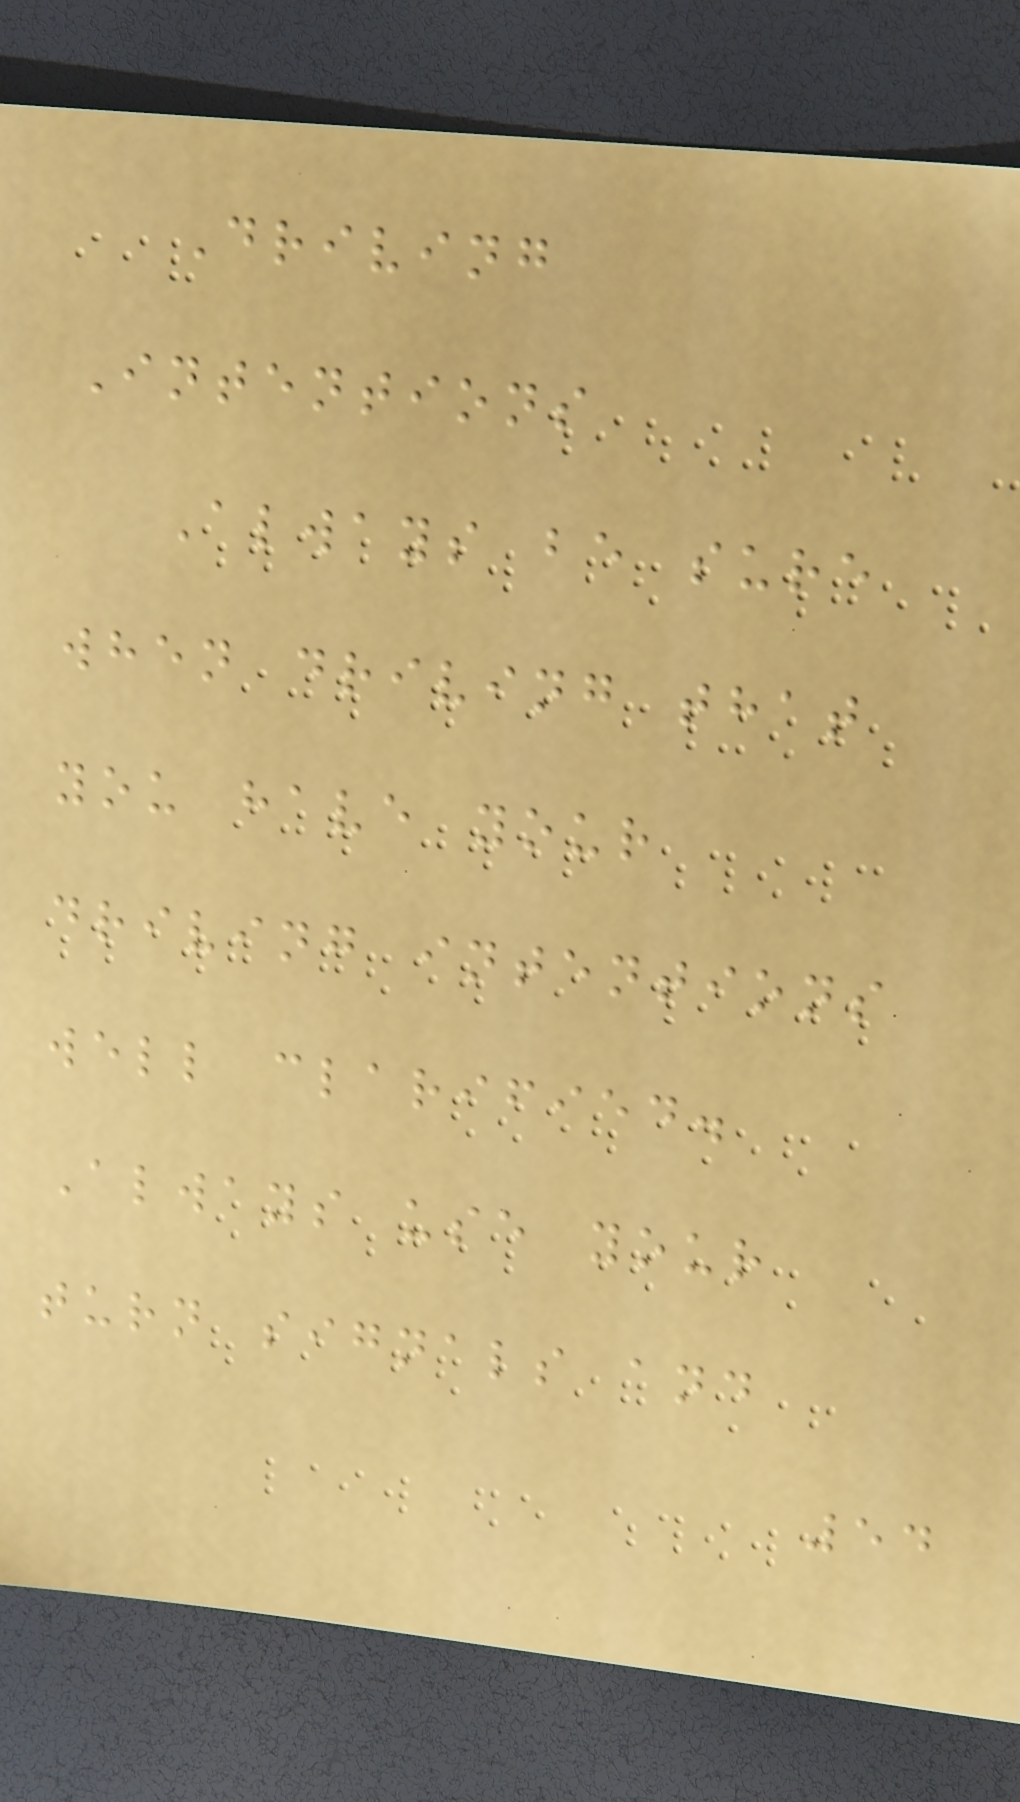Driving
Intentions
Always be sure
when driving that
you have your
driving intentions
well clarified.
Always use your
turn signals and
54
